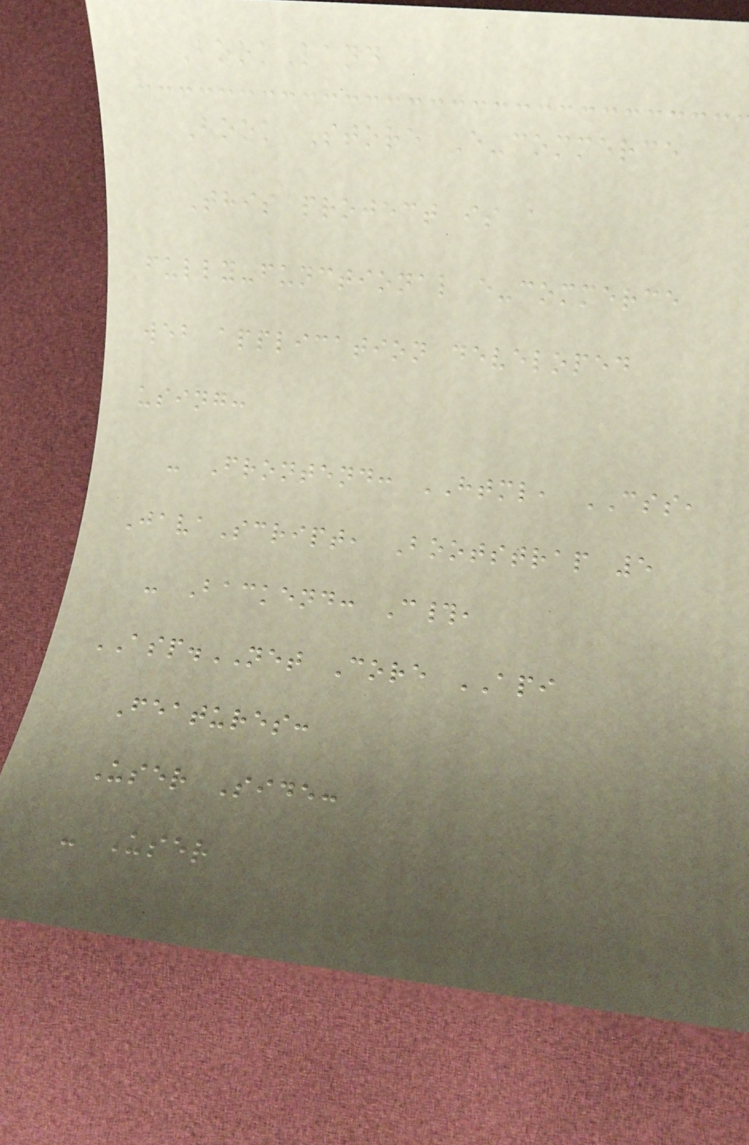BookLand
Book Store E-commerce
This project is a
fully-functional e-commerce
web application developed
using:
- Frontend: HTML, CSS,
JavaScript, Bootstrap 5
- Backend: C#,
ASP.NET Core API
Features:
User Side:
- User
